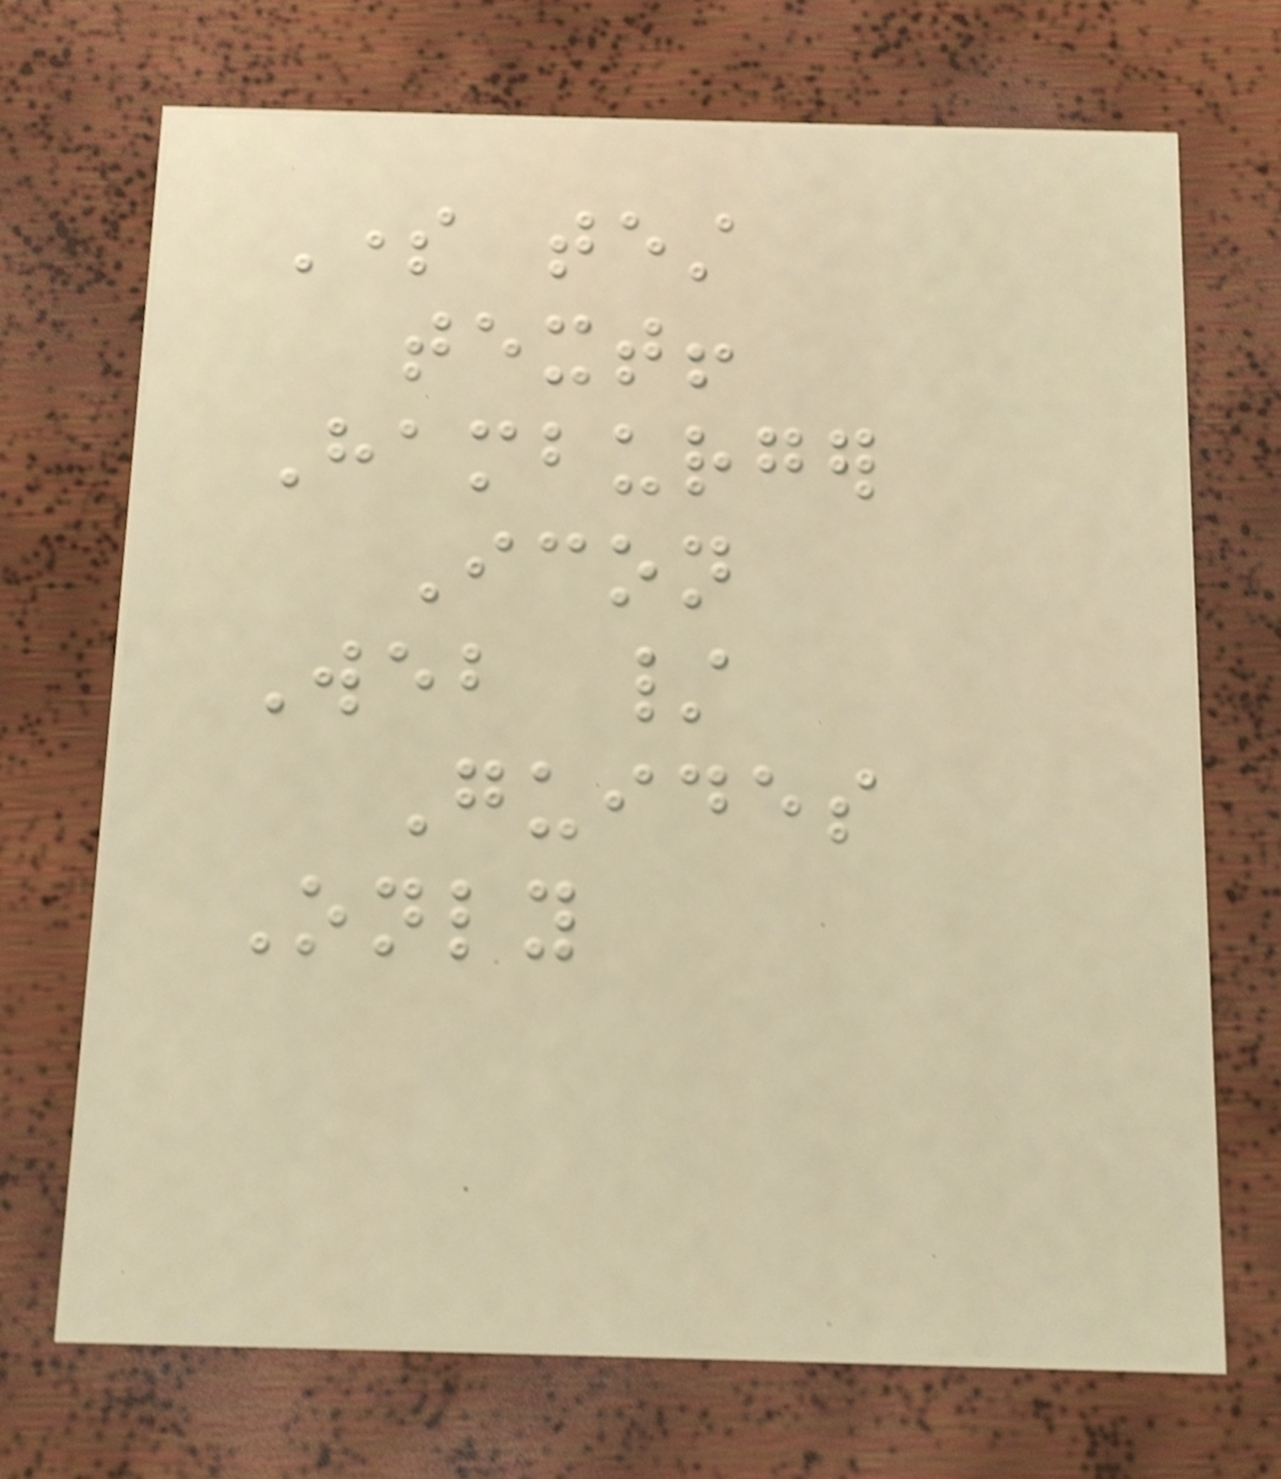Some test
text!
Hamburger
Icon
Web /
Guides
Only
